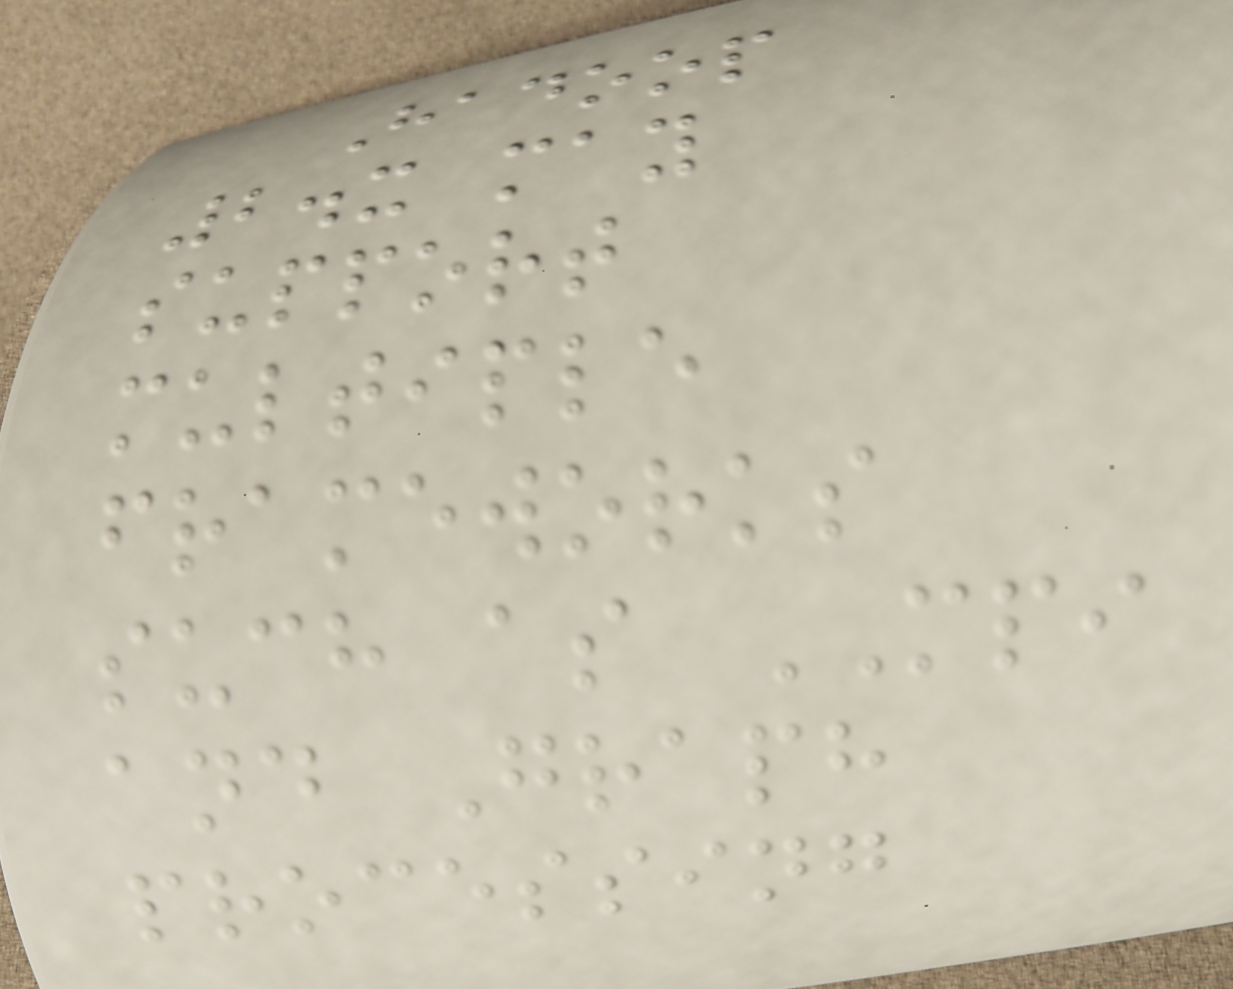Hadoop
2.x may
support
multiple
frameworks
such as MPI
and Graph
processing
